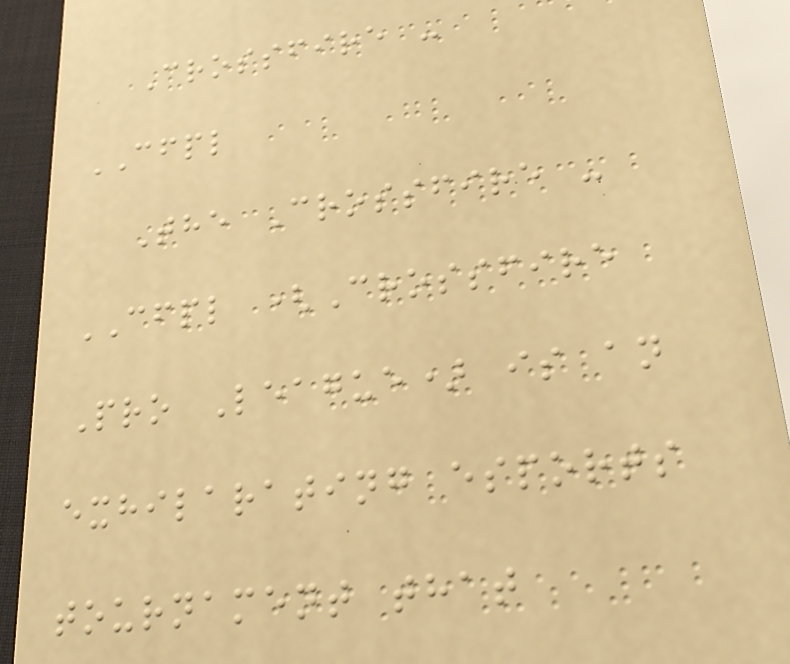Crossfire -
CFPL
The Crossfire -
CFPL (Crossfire
Pro League) is an
exhilarating esports
tournament that
